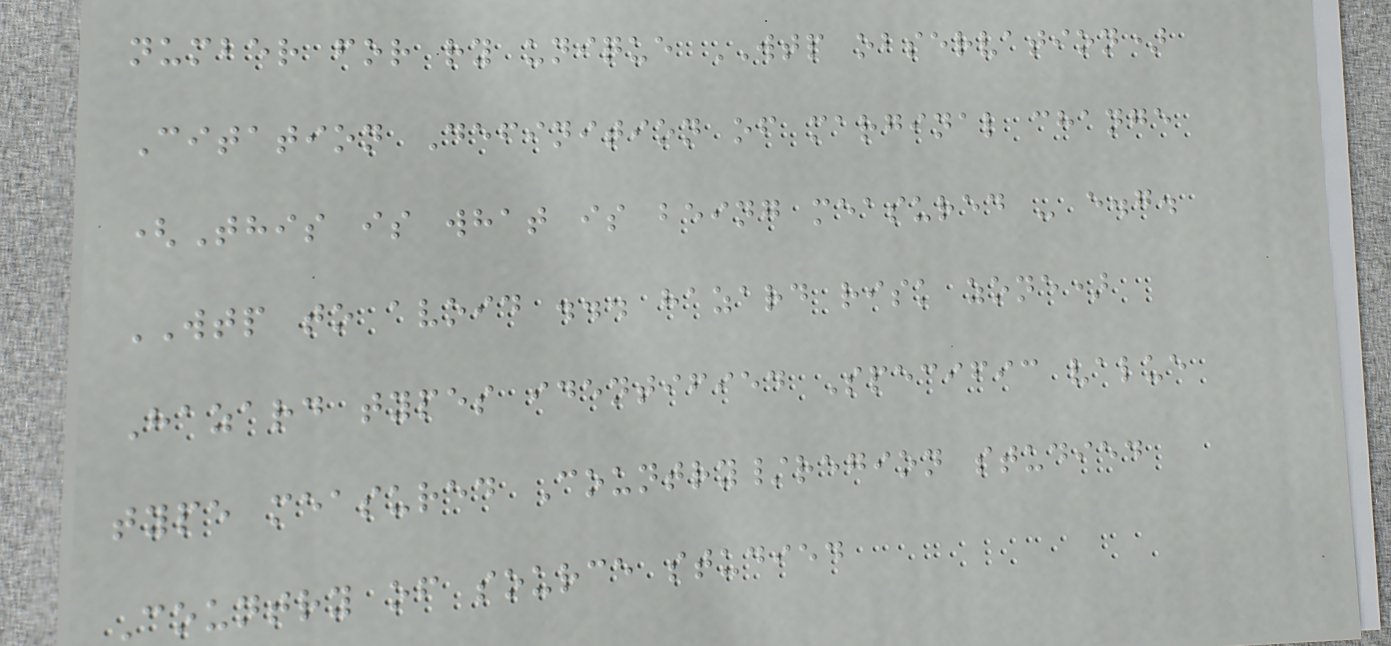number for ry unique WTP observation)
Citation Definition of marginal change
(This is what is being measured - e.g.
WTP to avoid ... hazard risk zone)
Hazard types identified Specific value
type measured Country/region studied
Country of source studied
